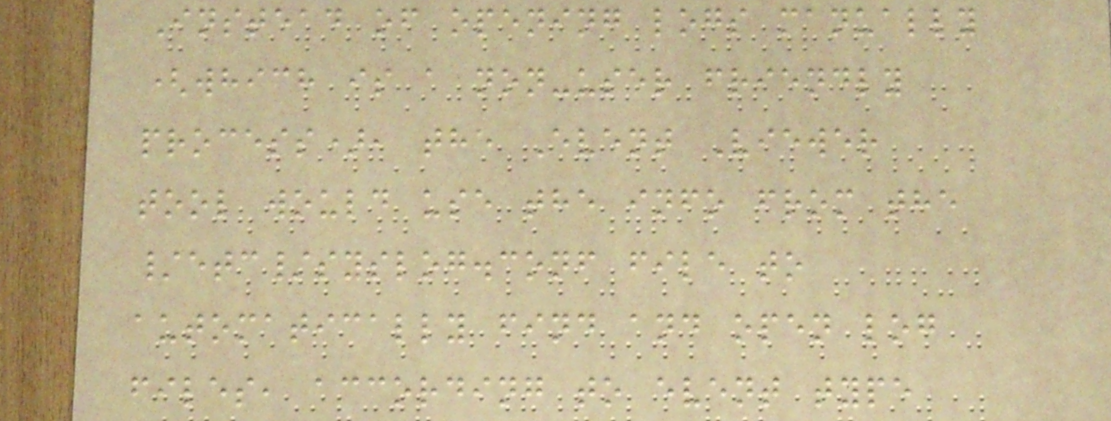Instead of opening logs manually
(which is a non-user friendly
process), the Event Viewer
tool would use the info from the
/etc/syslog.conf file to
automatically find and open log
files, according to event type
